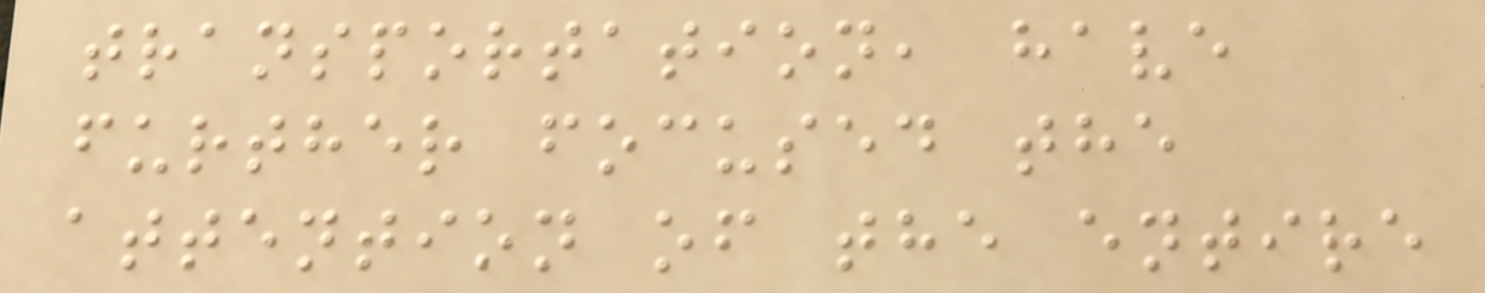transportation, have
further focused the
attention of the entire
